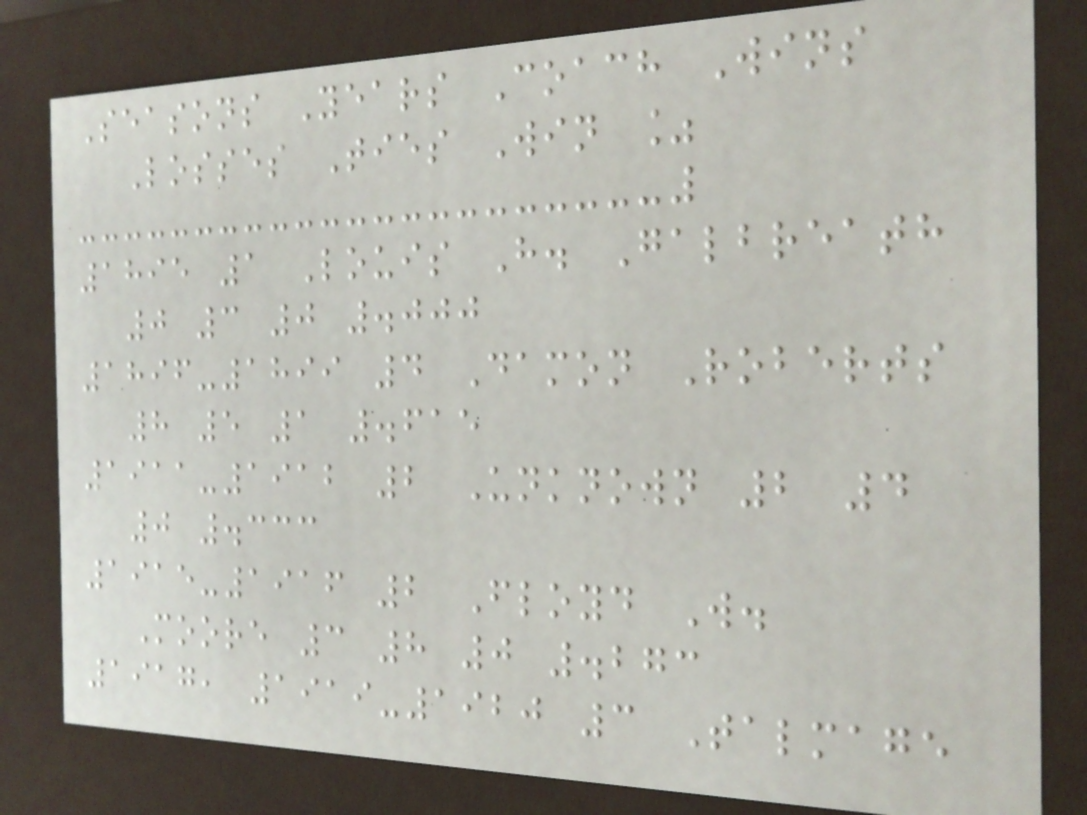Seasons Years Coach Wins
Losses Ties Win %
1895 1 Louis H. Galbreath
0 3 0 .000
1896-1899 4 Damon Roberts
8 5 1 .615
1911-1912 2 Unknown 2 4
0 .333
1915-1916 2 Floyd W.
Moore 3 8 0 .273
1917, 1919-1920 3 Talmage
